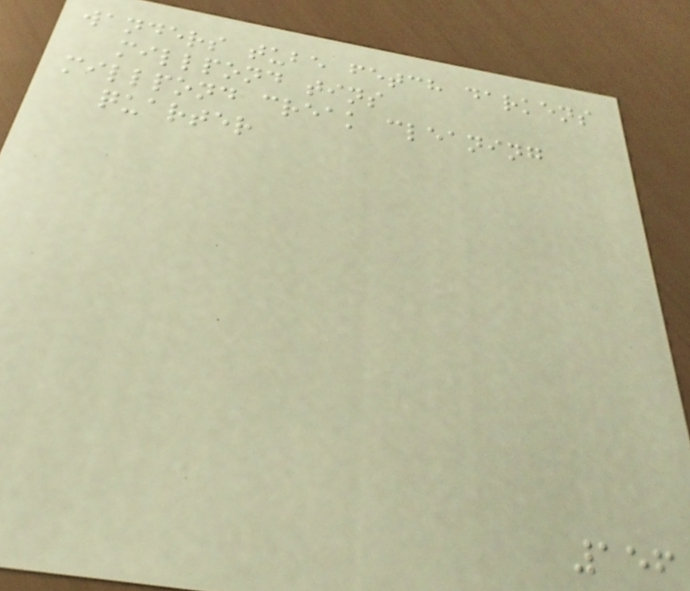wanders tube fetch darkens
millpond tins
millpond creak cleaning
quarter
156
